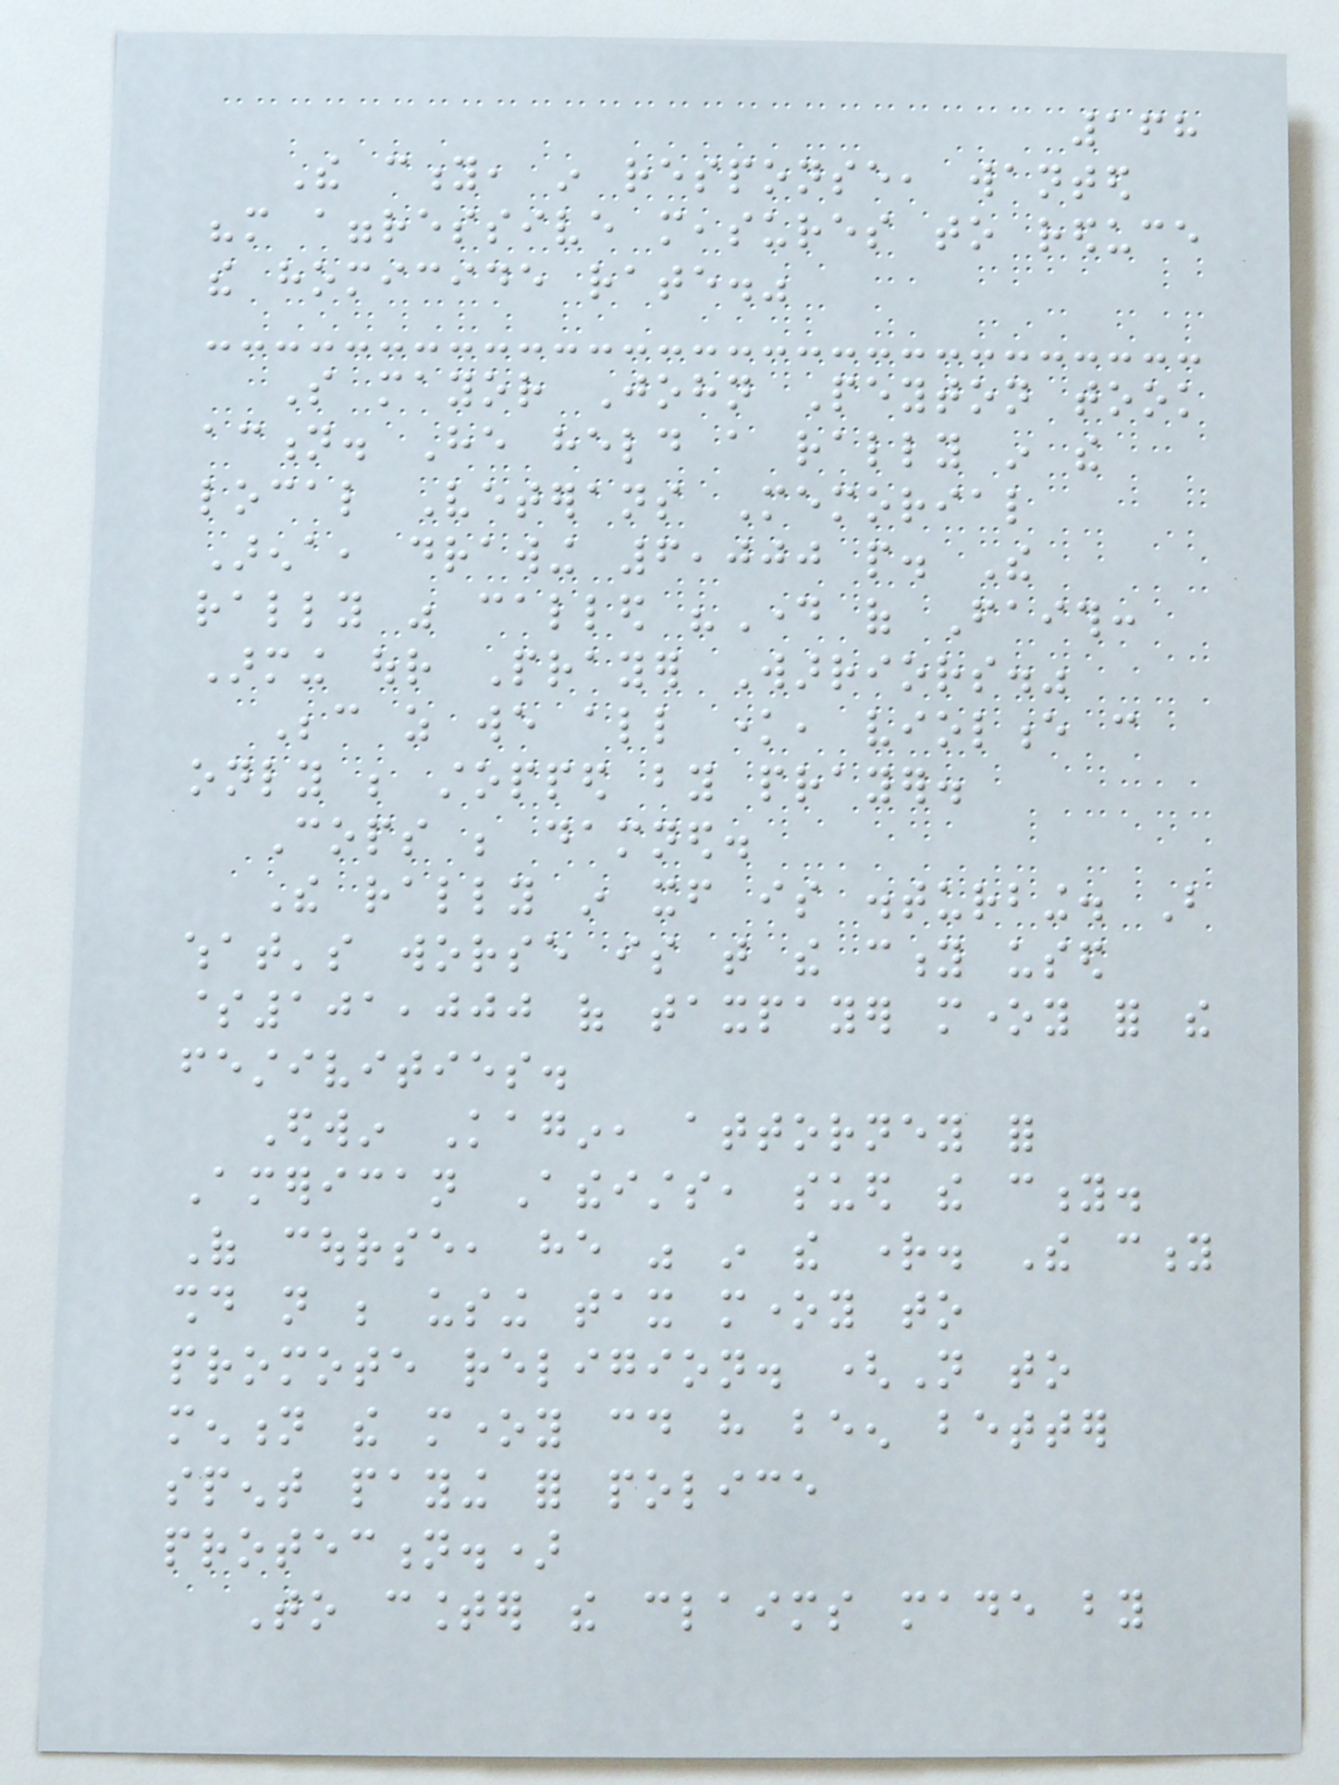168
The city, in response, wanted
"more aggressive measures to reduce
the homicide rate."
So mayor John Peyton took
action. He held a rally in the
local Veterans Memorial
Arena, drawing 6,000 people. The
rally was called "Day of Faith:
Arming our Prayer Warriors."
Because as we all know, violence can
only be stopped by prayer.
Cops be damned.
The rally in itself is disturbing. But
what's worse is that the city used
$101,000 of taxpayer money for the
festivities.
Edwin Kagin, attorney for
American Atheists, sued the city.
Of course, he was in the right. The city
should not be using tax money to
promote religion. (Not to
mention the money could have been better
spent paying for police
protection.)
To counter the claims made by
